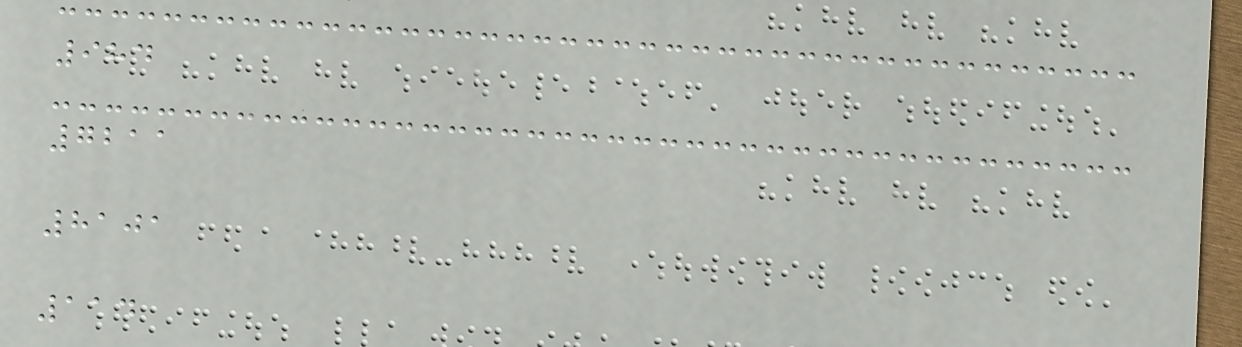984
7211
8101
114
